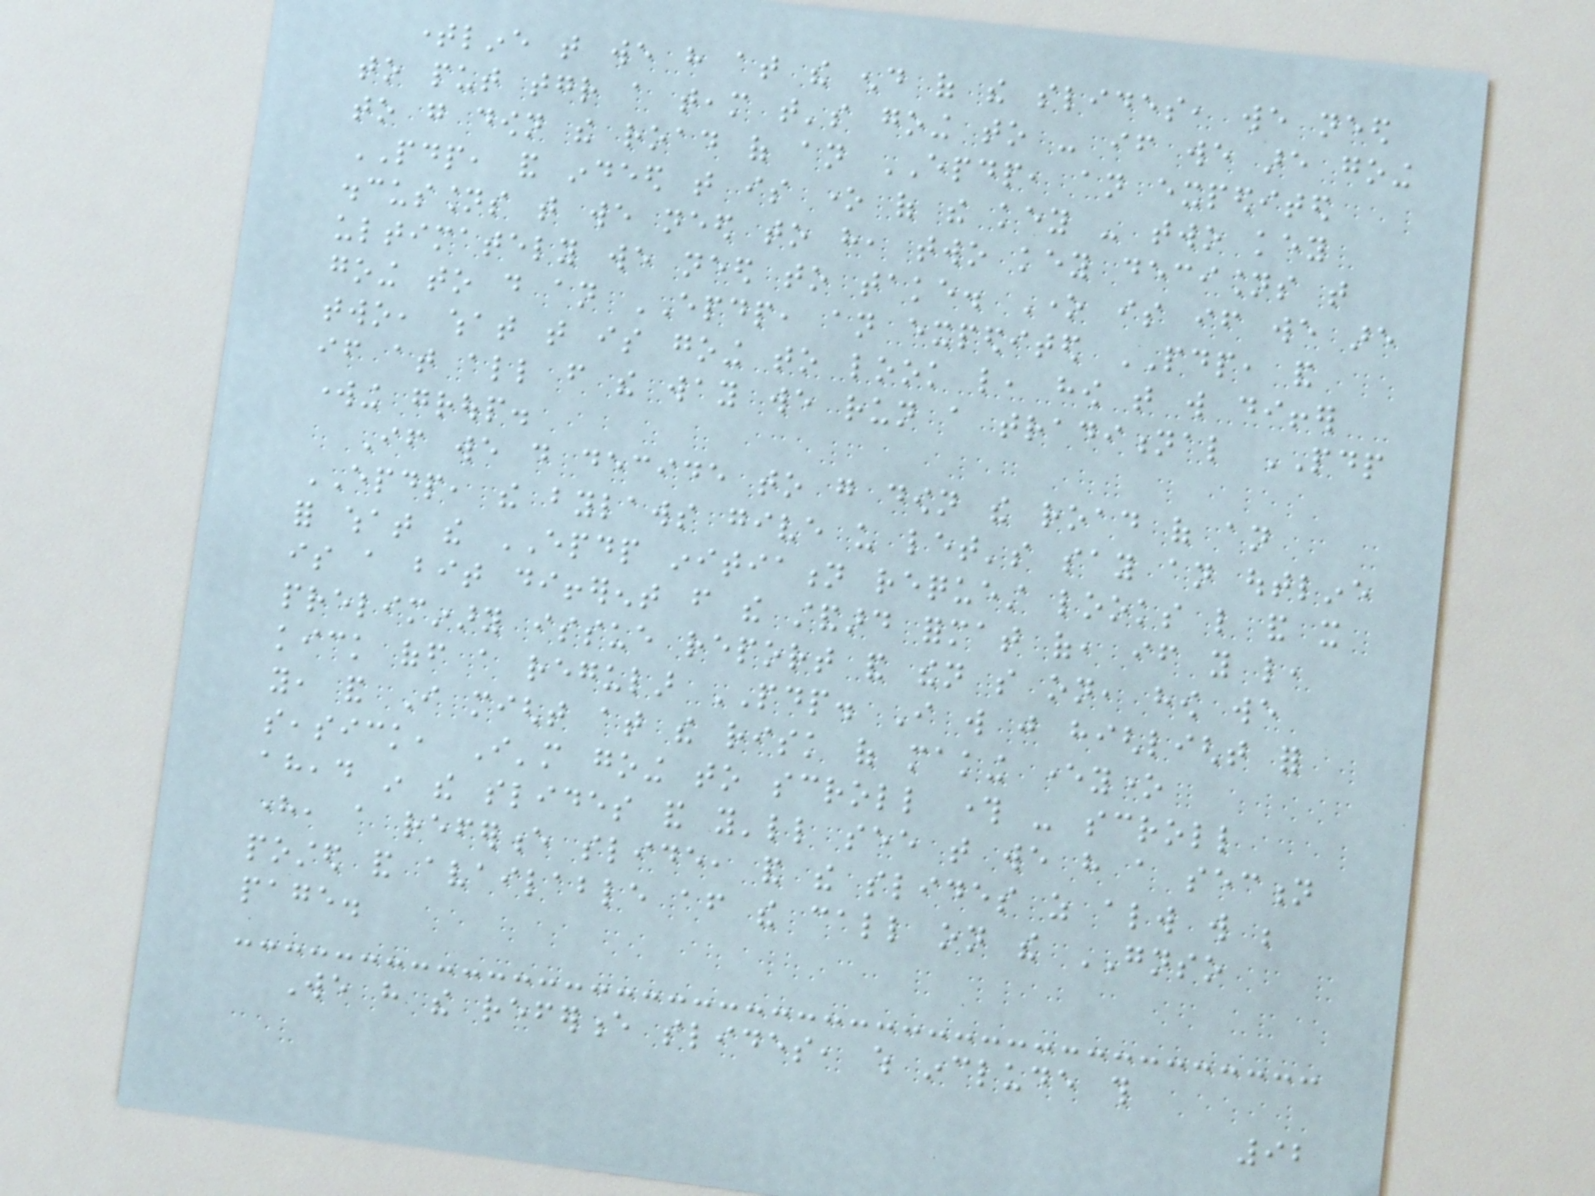timeline that we have at the end of the slides, we need
to put together a team that's going to - if we are going
to go down the road of an EPDP, an expedited
PDP, and indeed that is one of the key - two key
discussions that we need to have, two key decisions that
ultimately we need to take. One is if we are
going to do an EPDP, an expedited PDP, and
two, what that is going to look like, how that will differ
if at all from the way we run a traditional PDP
working group.
If we do decide to go down the road of an
EPDP, the bylaws give us let's say an outline
for what the EPDP initiation request looks like and it
is a bit different from the standard format of, if you like,
preliminary issue report and then so on, how we
kick off a regular PDP. I will just highlight for
you, and I might at the risk of making everyone
seasick, I'm going to scroll through - scroll
ahead in the slides and you'll see that we have a section
here, a reference slide, and the slides as always will be
posted and available after the call on the GNSO
page.
We have the reference slides, which include this
92
